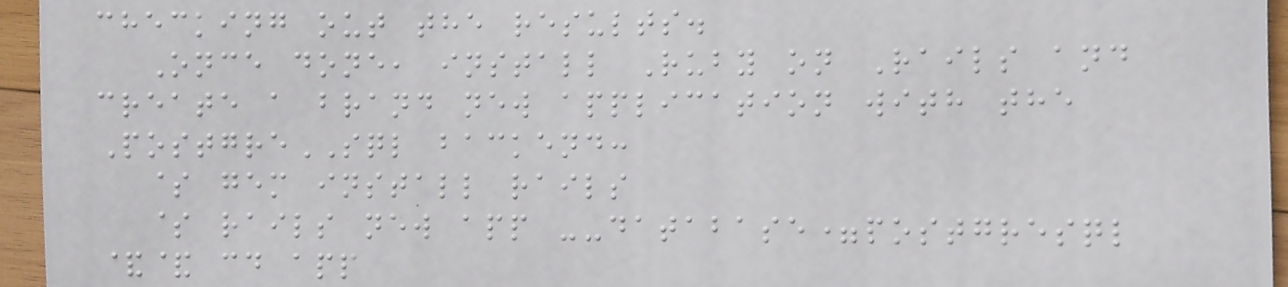checking out the results.
Once done, install Ruby on Rails and
create a brand new application with the
PostgreSQL backend:
$ gem install rails
$ rails new app --database=postgresql
&& cd app
